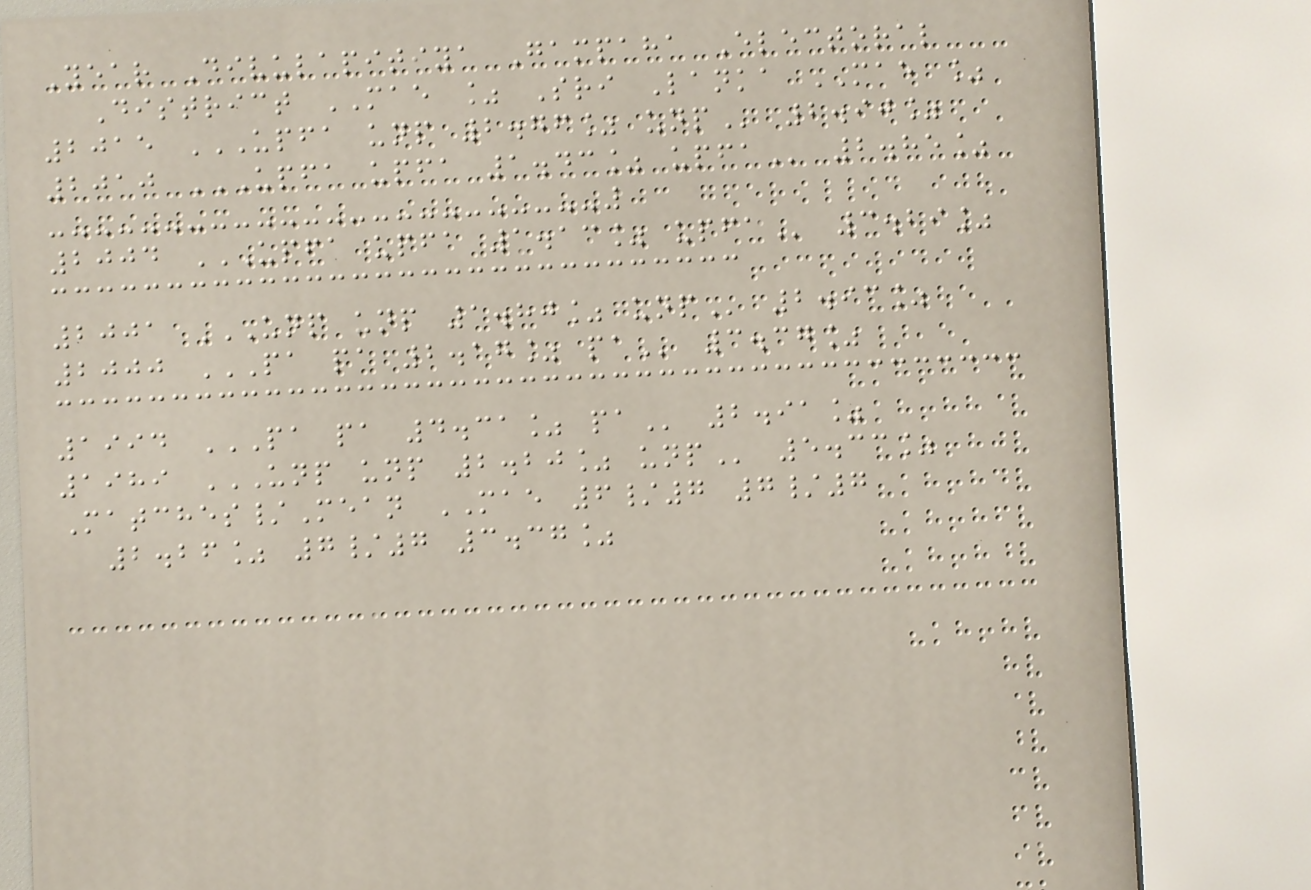Year Divulapitiya Gampaha Electoral
District MAE % Sri Lanka MAE %
2015 UPFA UNP 2.76% UNP 2.90%
2010 UPFA UPFA 1.43% UPFA 2.85%
2004 UPFA UPFA 1.13% UPFA 3.29%
2001 UNP UNP 1.80% UNP 2.93%
2000 PA PA 2.17% PA 3.37%
1994 PA PA 4.31% PA 2.91%
1989 UNP UNP 2.20% UNP 5.33%
Matches/Mean MAE 6/7 7/7
2.26% 7/7 3.37%
